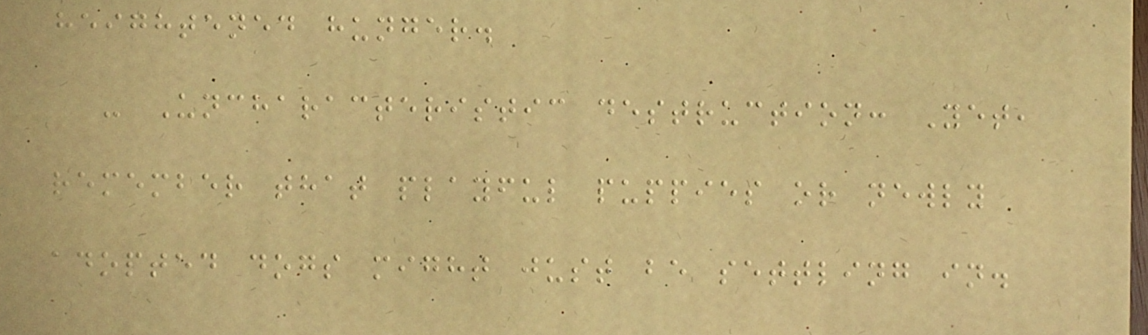heightened hunger.
- Uncharacteristic destruction: Yet,
remember that playful puppies or newly
adopted dogs might just be settling in.
